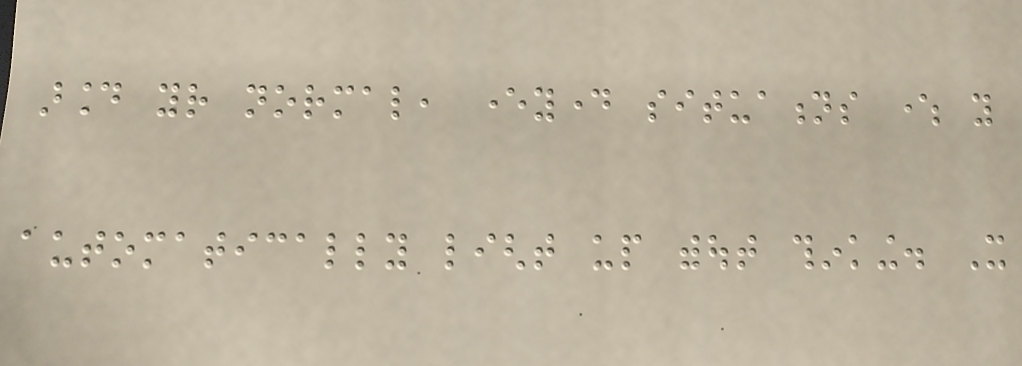around your normal, everyday situations where you
automatically light up without thinking. It
